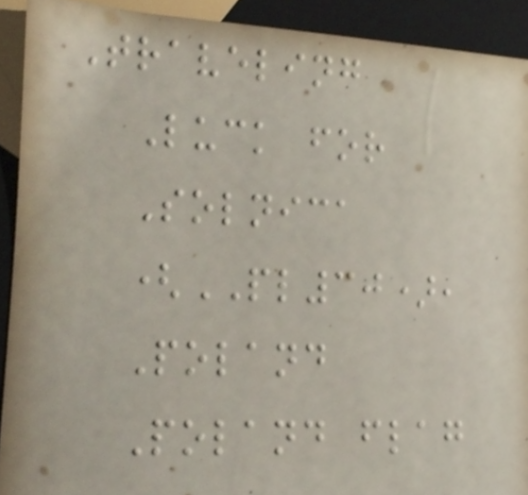Traveling
Luck for
Solnica
(PL30),
Poland
Poland flag
